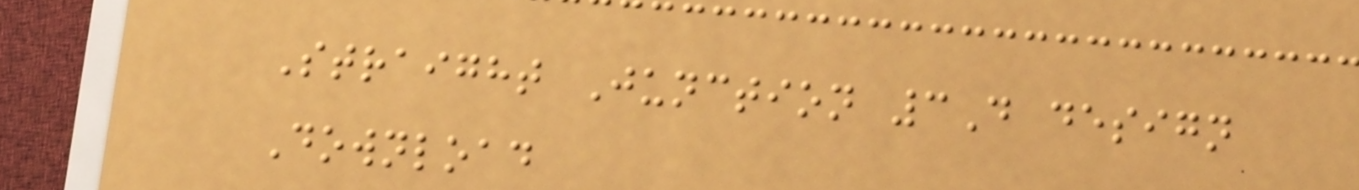Straight Junction 3D design
Download
